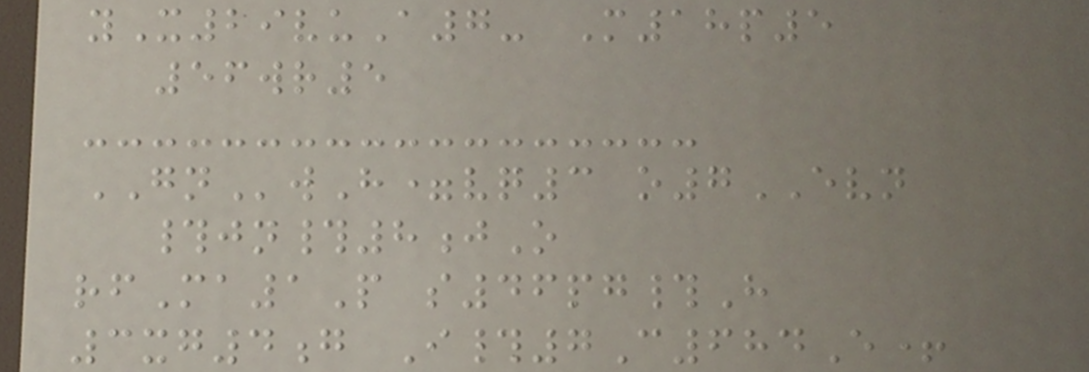yX29vuA7- M18p5
56wr5
GNwH=vq3 o7EVN
#jn#8jO
rfMa1P s46pg#H
3xg4g I#7C684E+
